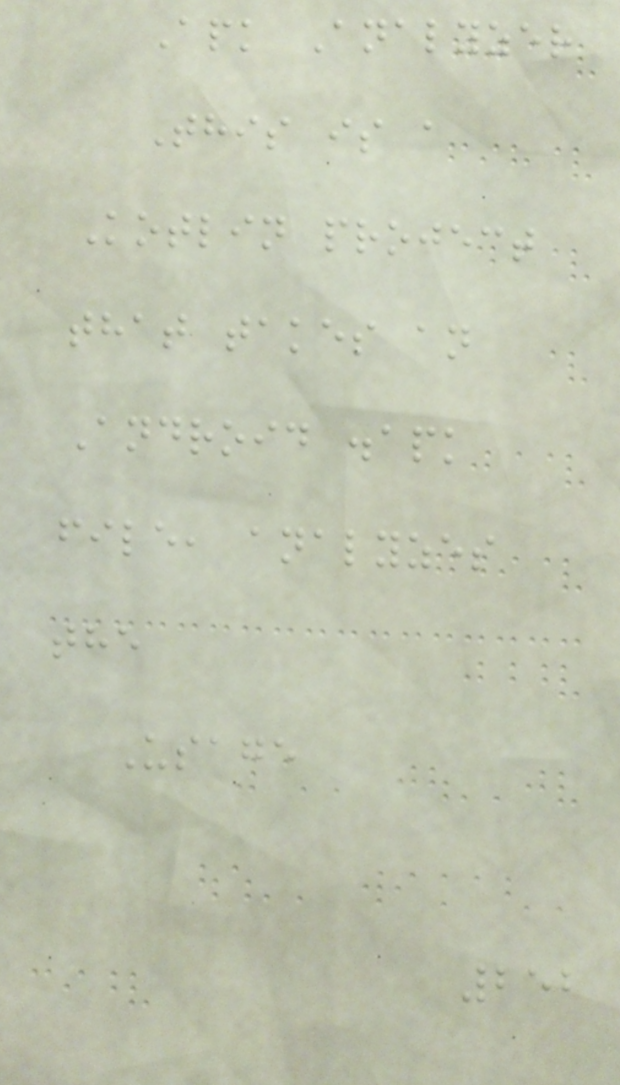Apk Analyzer
This is a
Kotlin project
that takes an
Android .apk
file, analyzes
the
Usage
252
